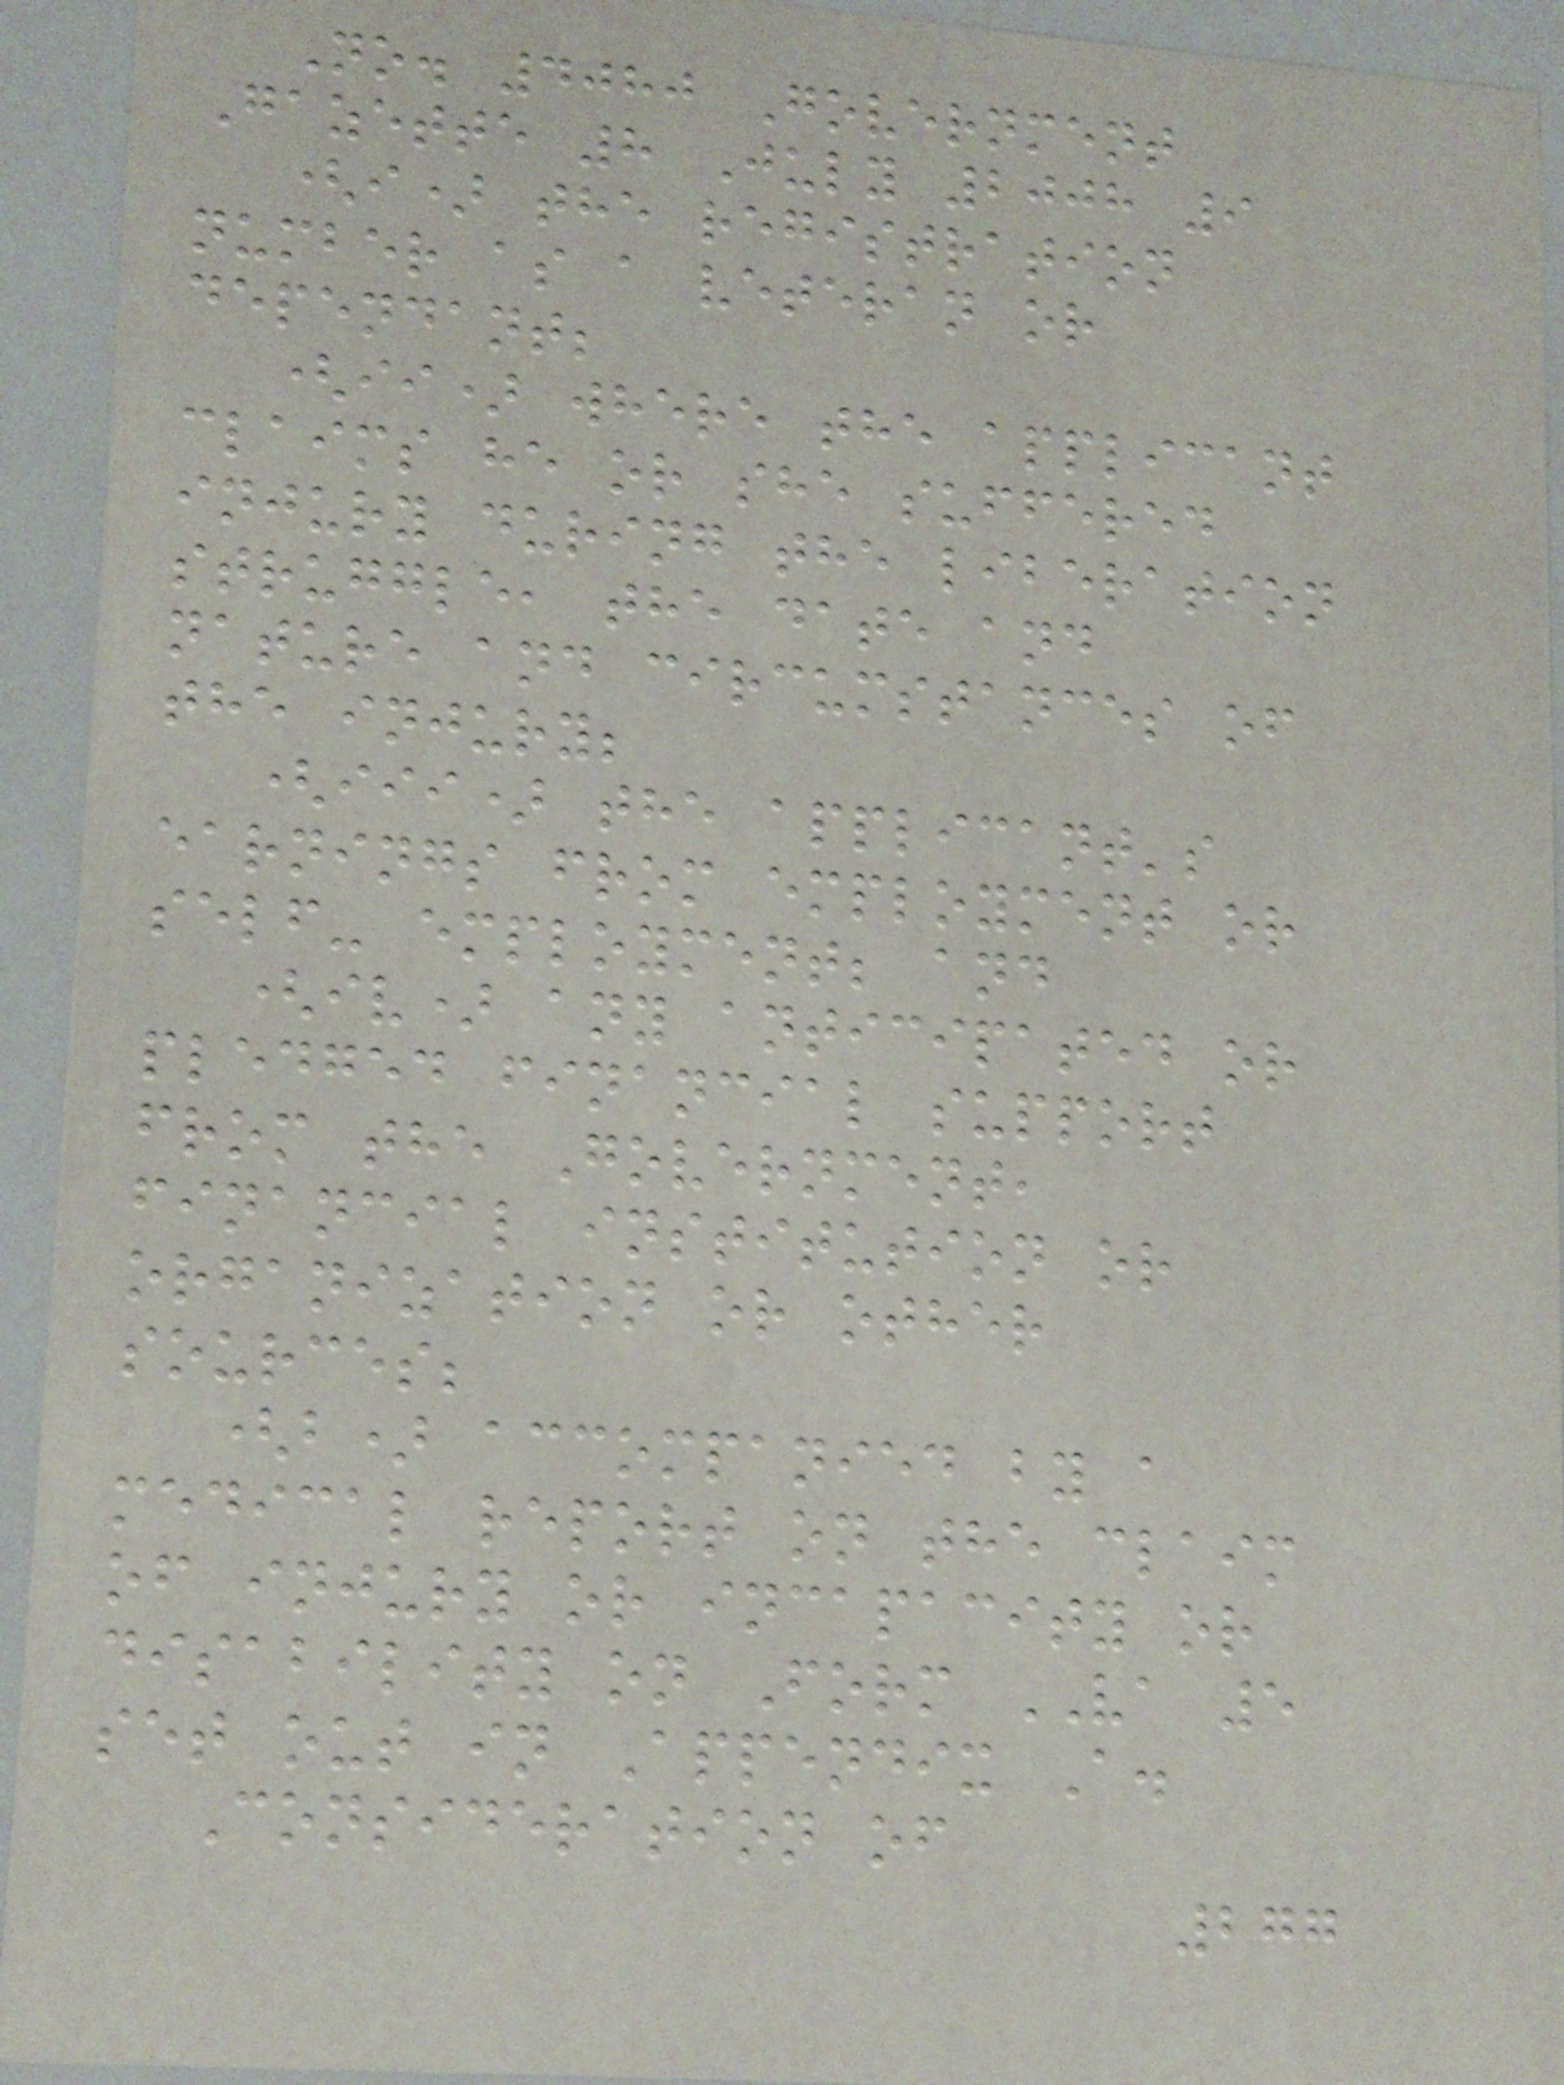No. 4080 Government
Gazette 8 July 2008 9
(i) the registration
number as a veteran or
dependant;
(ii) where the applicant
claims he or she suffered
injury during the liberation
struggle, the date and
nature and circumstances of
the injury;
(iii) the applicant's
earnings from employment or
self- employment; and
(iv) any anticipated or
pledged financial support
from the Government,
financial institution or
organization or other
sources;
(b) accompanied by a
medical report on the claim
of injury or incapacity or
disability on Form VA 5
set out in Appendix A.
Consideration of
277
